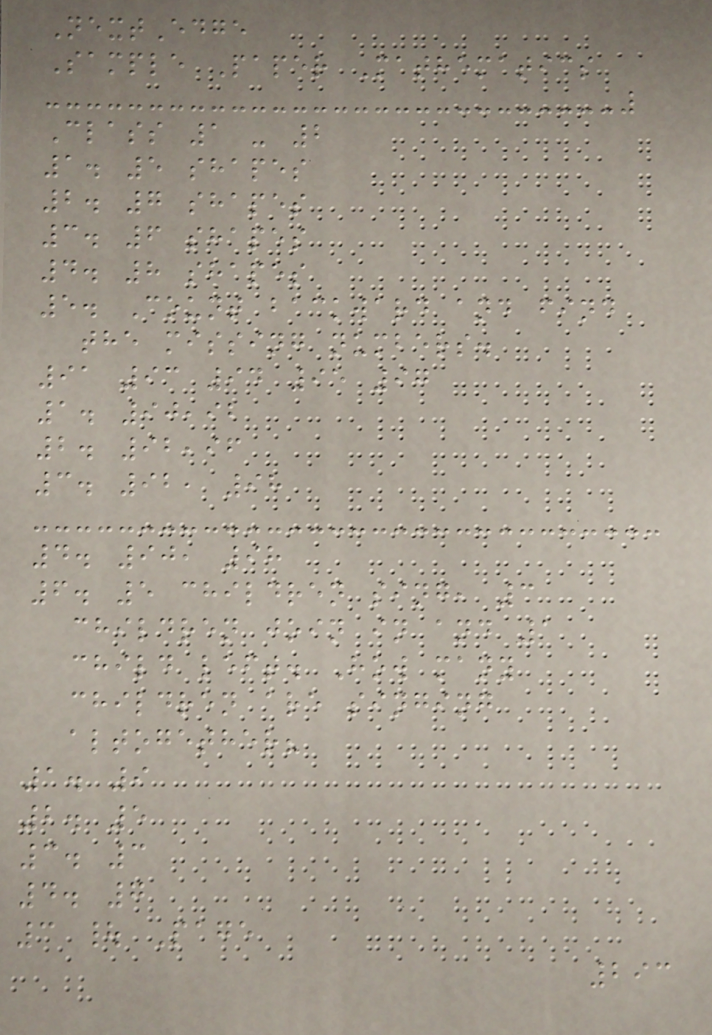NextEdge
Sample Paper Mathematics
Class 1 - 2
1. 5 shapes
2. 7 shapes
3. 6 shapes
4. 8 shapes
5. Count backward and find
the missing numbers.
91 93 94 95 97
1. 90,92
2. 92,96
3. 92, 98
4. 90, 98
6. 5 children sing, 3
children join in and 1
child left. How many
children are singing
altogether?
1. 9
2. 5
3. 3
4. 7
3 | Page
293
